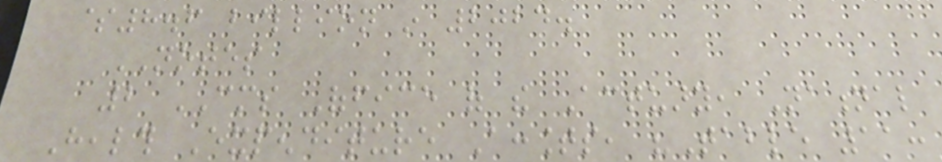$8.6 billion in 2024.
NOTES
2 CMS Office of the Actuary, National
Health Expenditure Accounts, "Table 11:
